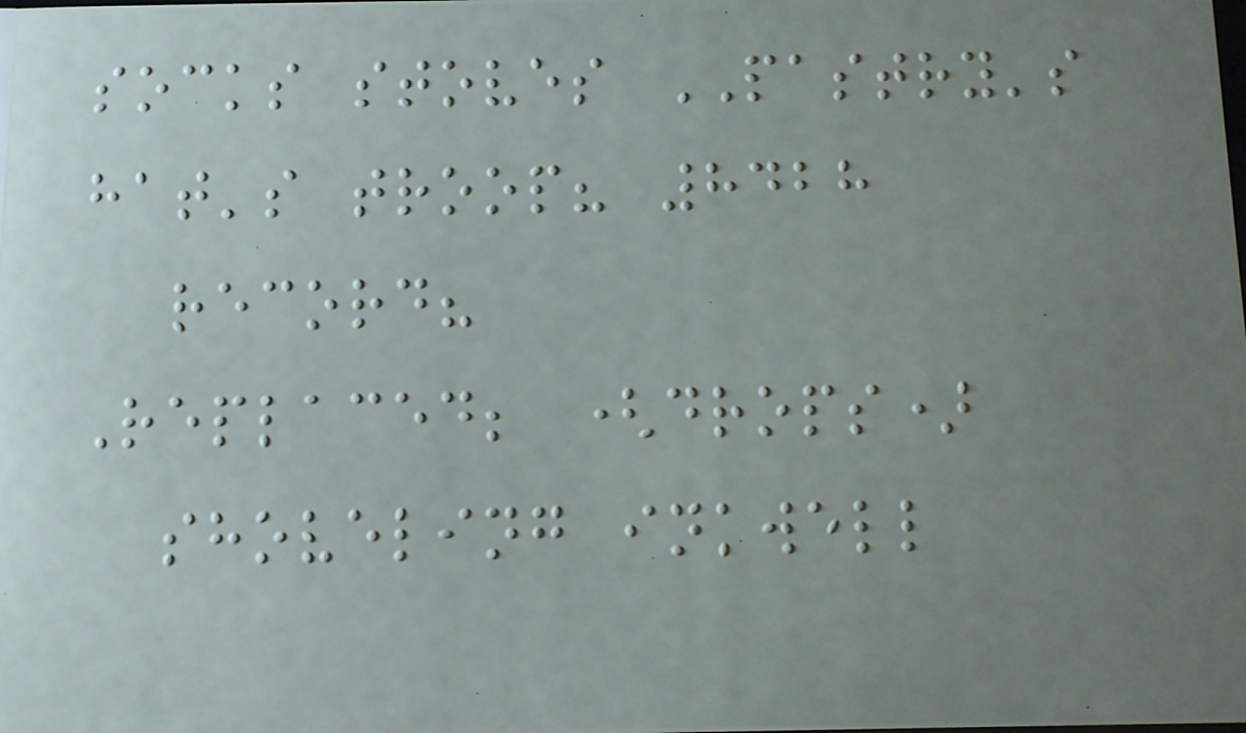socks stoves PASTRY's
hat's troop? 8428
record?
Replaced; (drops)
shoveling inkwell
